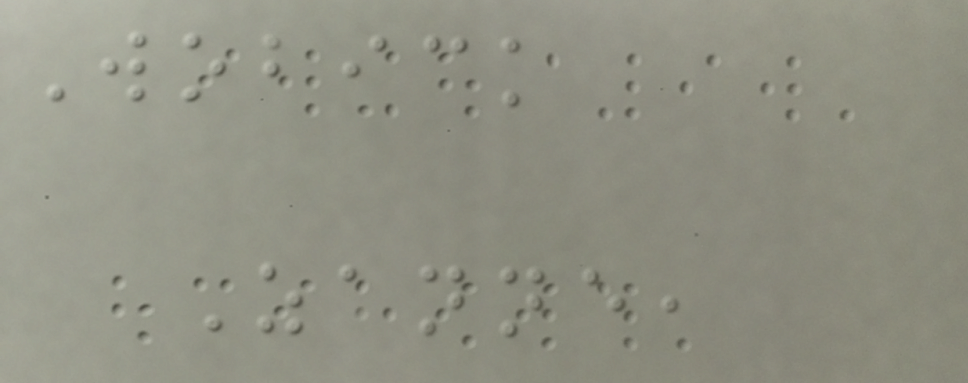Wobick
Zanne,
